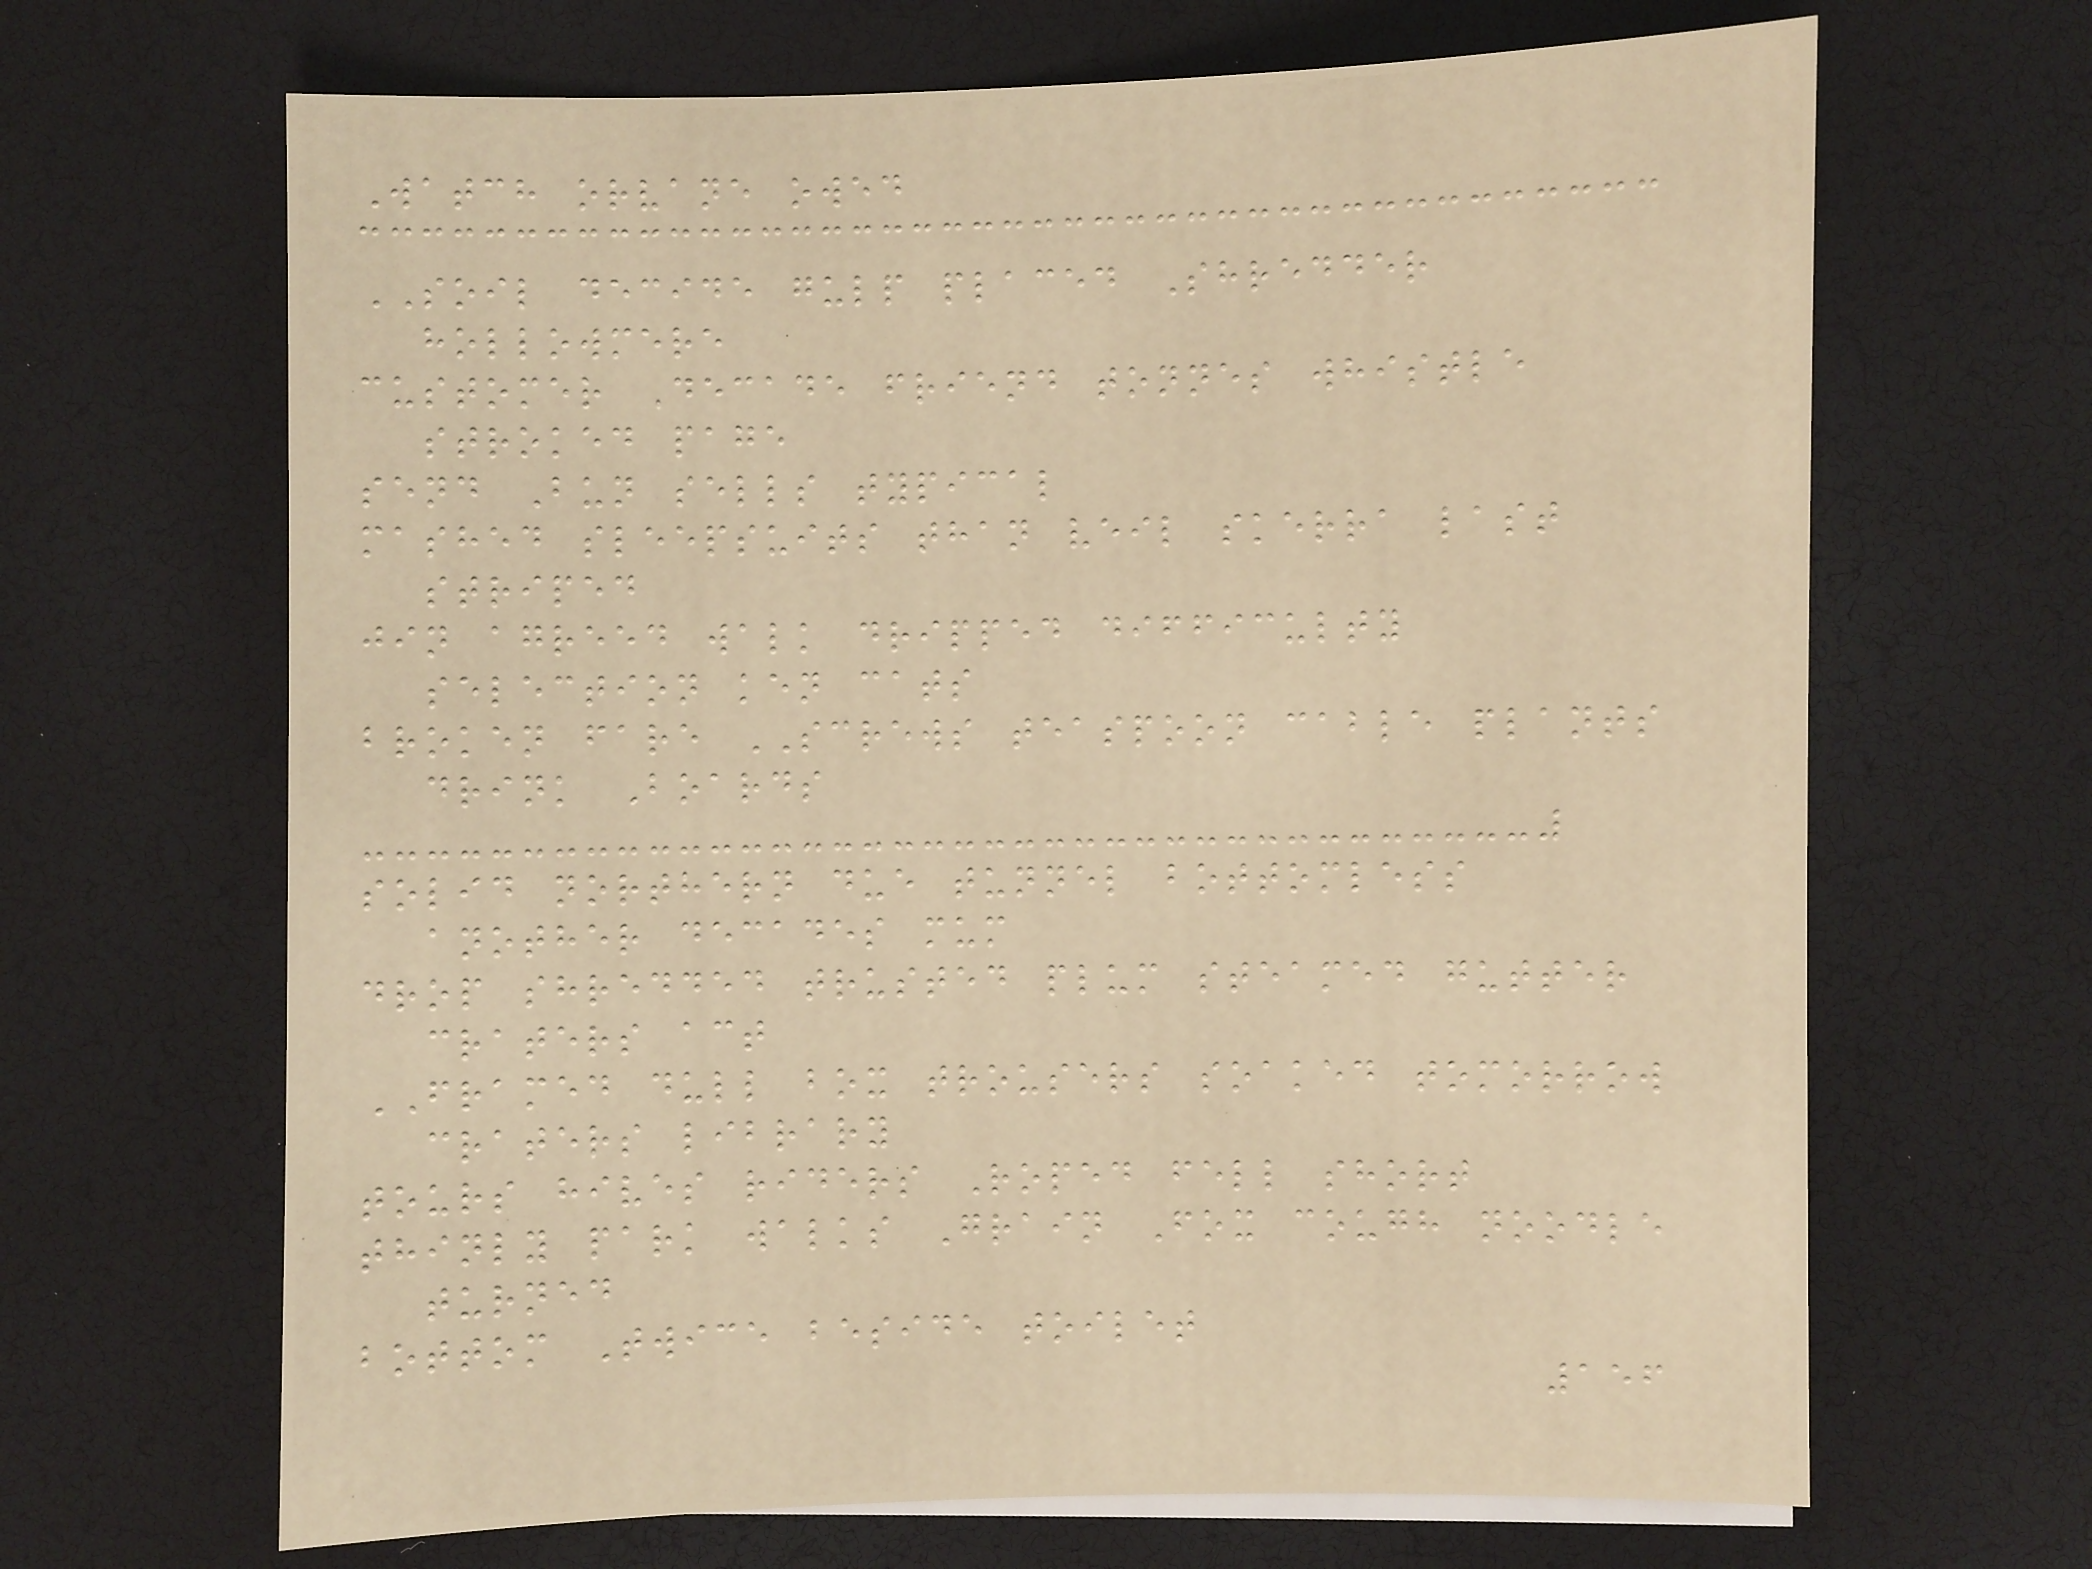Watch orvane owed
SOIL decide gulp placed Shredder
hollowmere
customer Decade friend tonnes whistle
stroked page
send Bun sells typical
mashed sleepsuits than veil skerra last
striped
jin agreed walk dripped difficulty
selection ken cats
broken fare SCREWS teaspoon cable plants
drink Boards
solid northern due tunnel bottomless
another decades mum
drop shredded trusted plum steamed gutter
craters act
FRAMED dull box trousers soaked tomorrow
craters library
tours hives riders Roped fell short
thinly park walks Grain Fox cough noodle
turned
bottom Twice beside toilet
156
